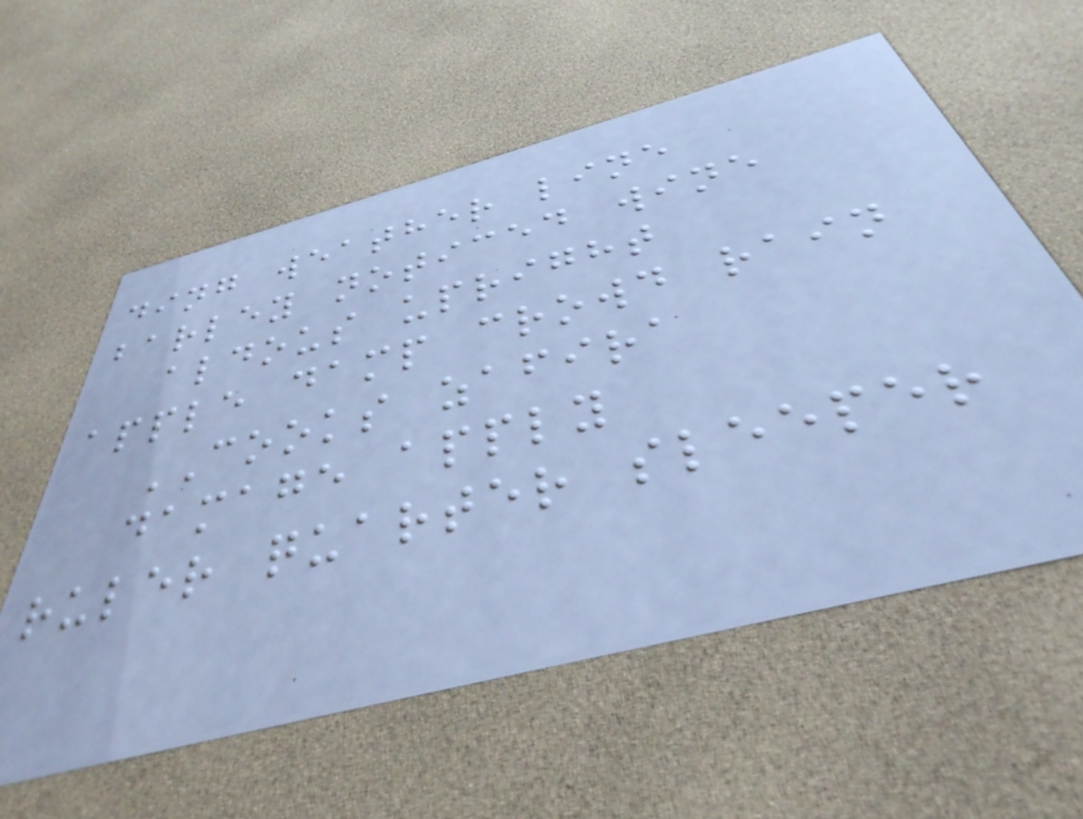ding weather line
barley noticed wine
aldous upright
apple damp crowd rain
COOKS zafira
damage apply
ruler quarter sleeper
